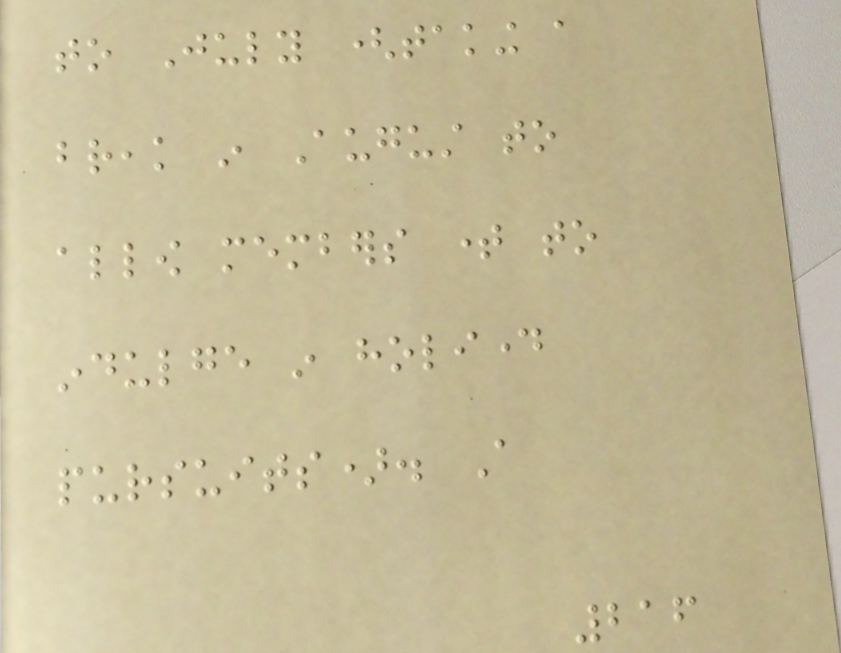to July (taking a
break in August to
allow members time to
indulge in holiday
pursuits). A
216
